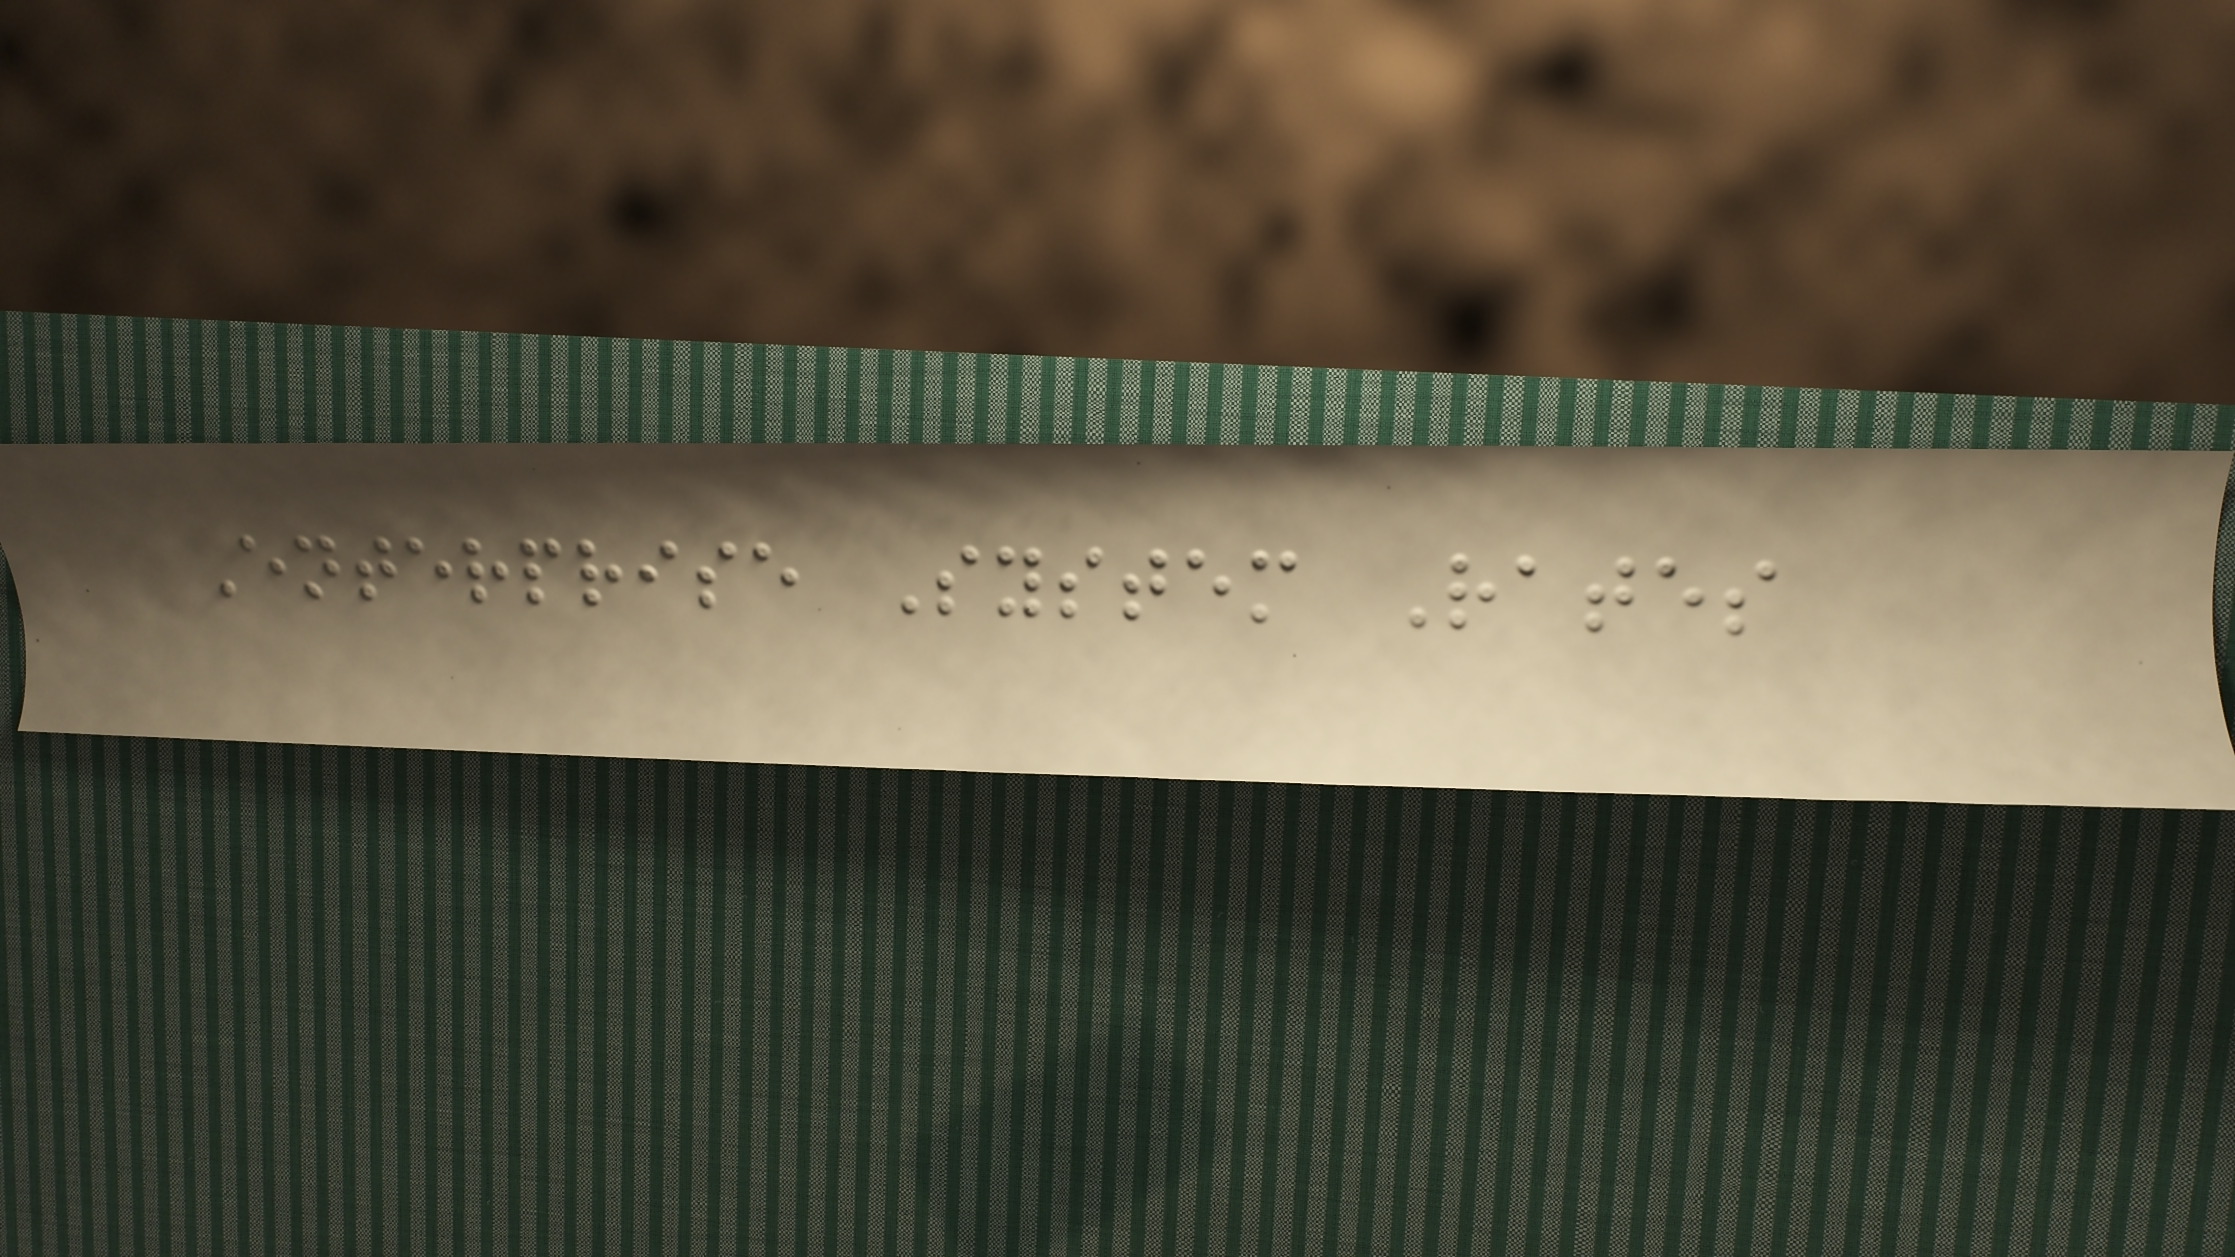Enterprise System Rates
